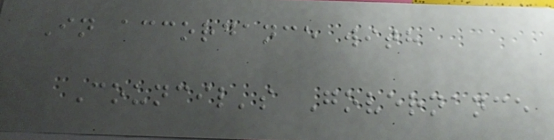In accordance with
Council's Governance
